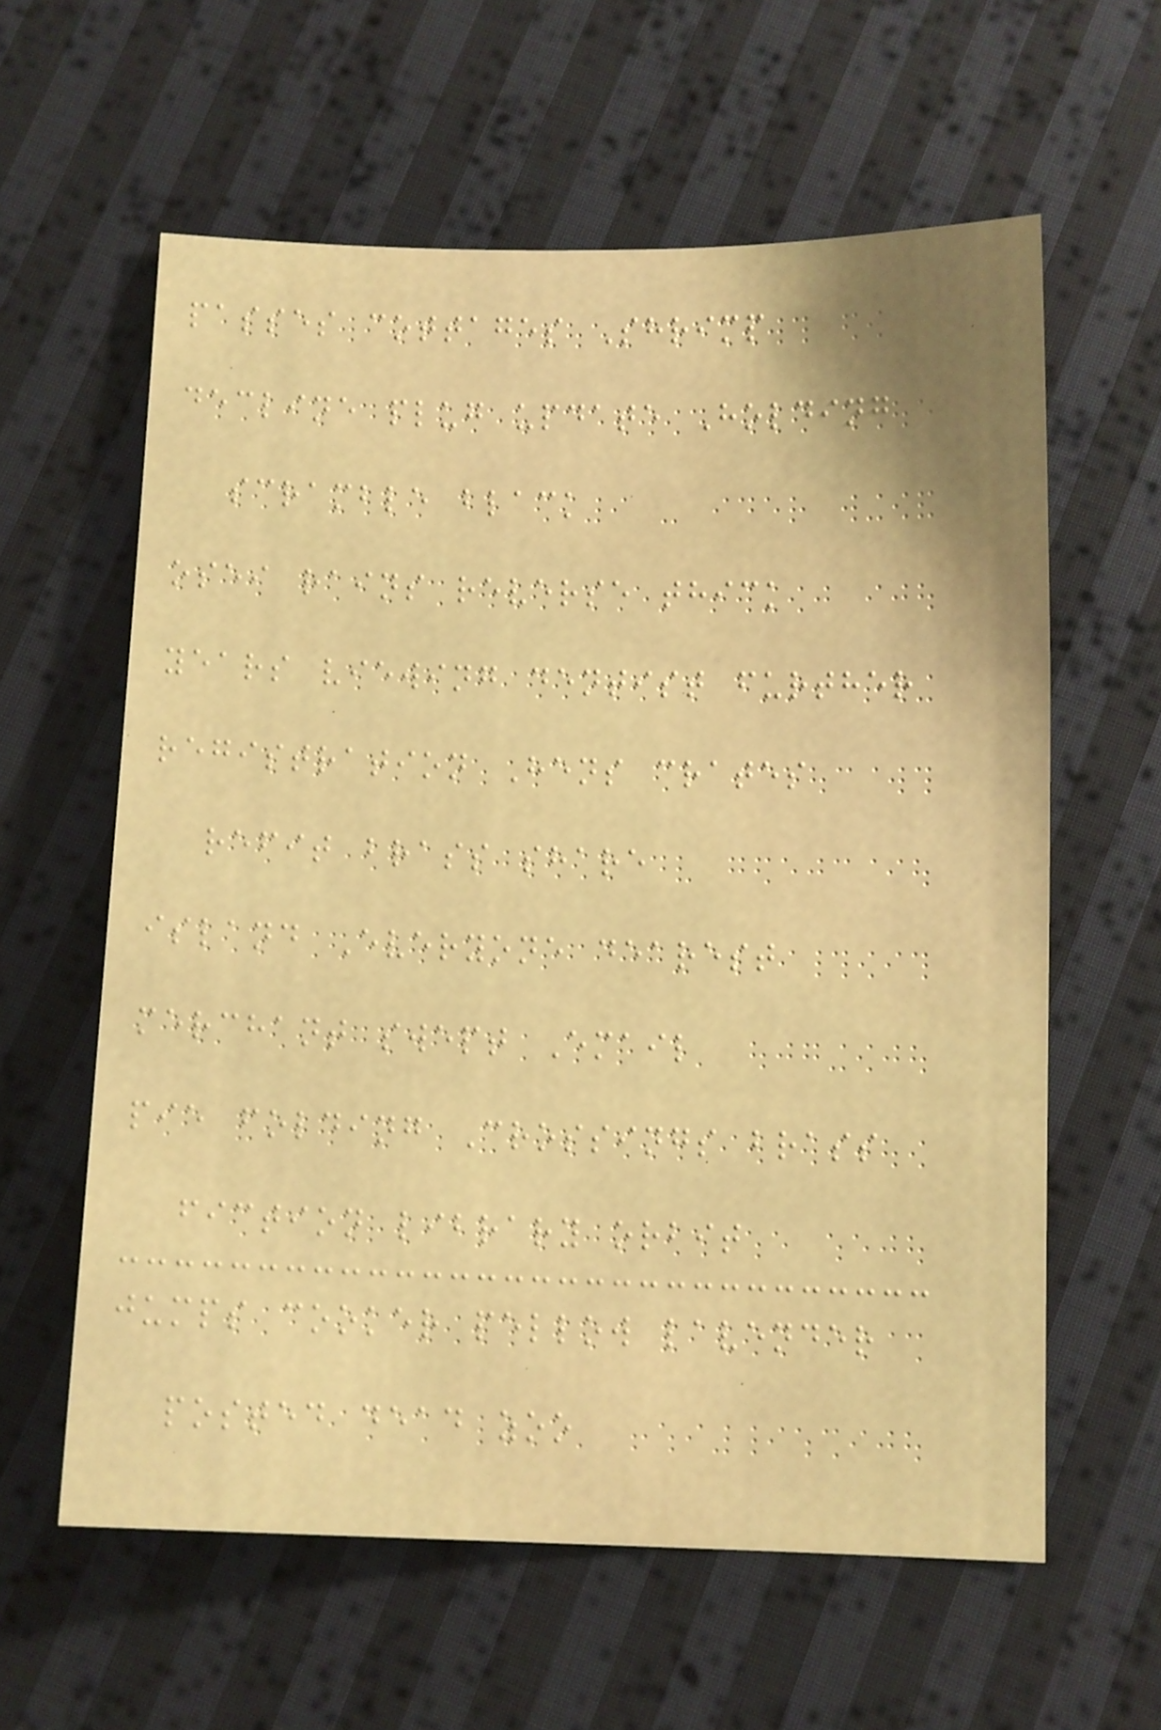passes cottages Shrimp
decline plug update Holding
scramble black
osei rains reverse thick
years viewing dentist further
registration Hens crates
refit brass share
island Everyone dearest
merchant swept Email
pie folding Crossings brass
fiction library orbit
jumps cooker pellow lavender
posted dead zoo
